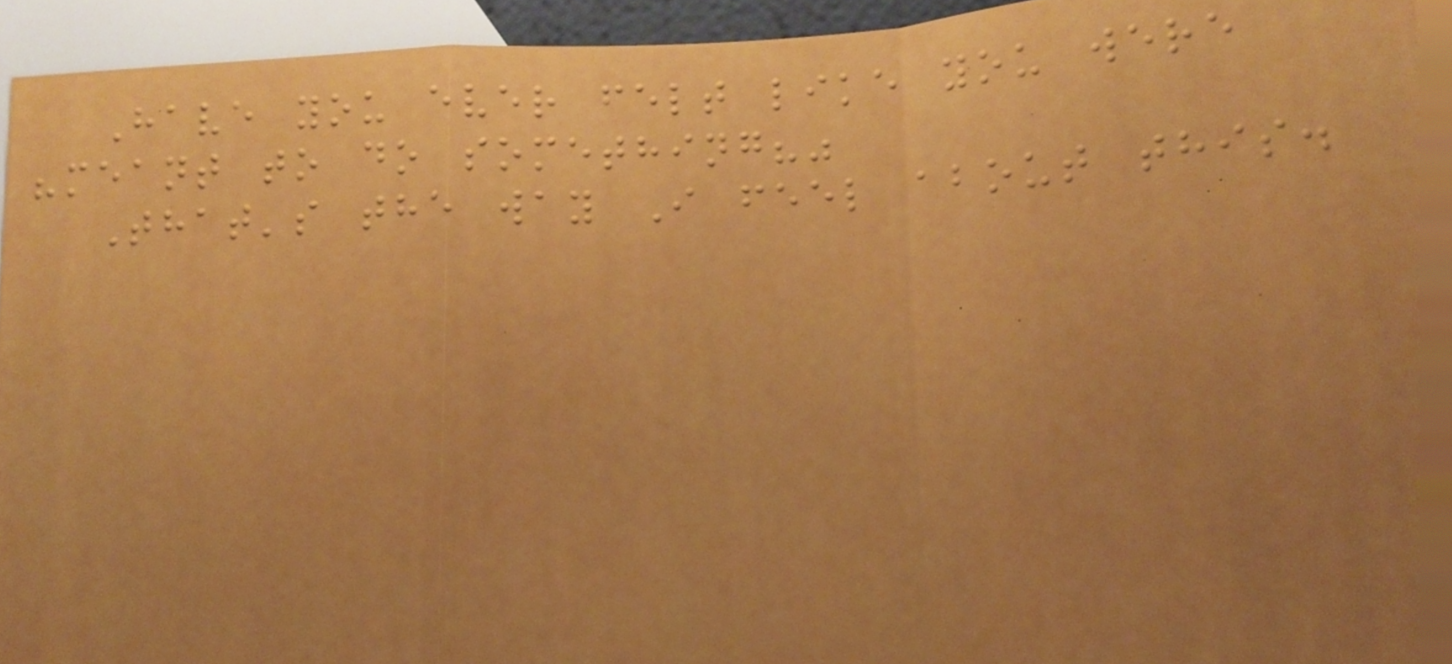Have you ever felt like you were
"meant to do something?"
That's the way I feel about this.
